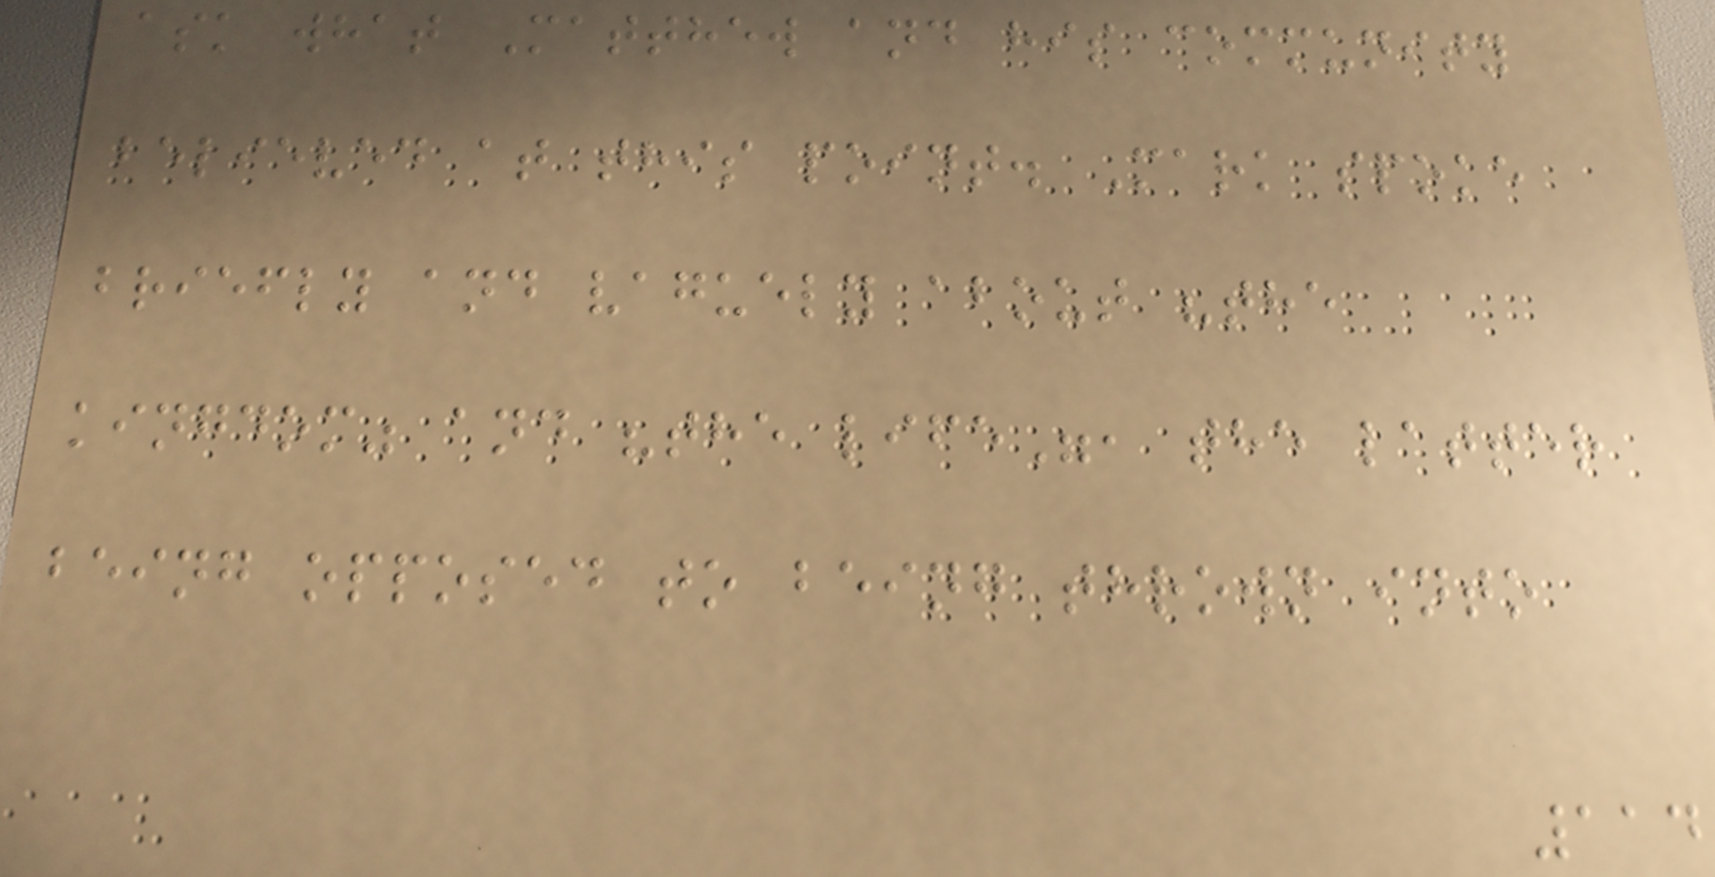ask what Matthew and his community
believed at this point. Mark spoke
briefly and vaguely about "the
kingdom" and "the life", the latter
being opposed to being thrown into
114
